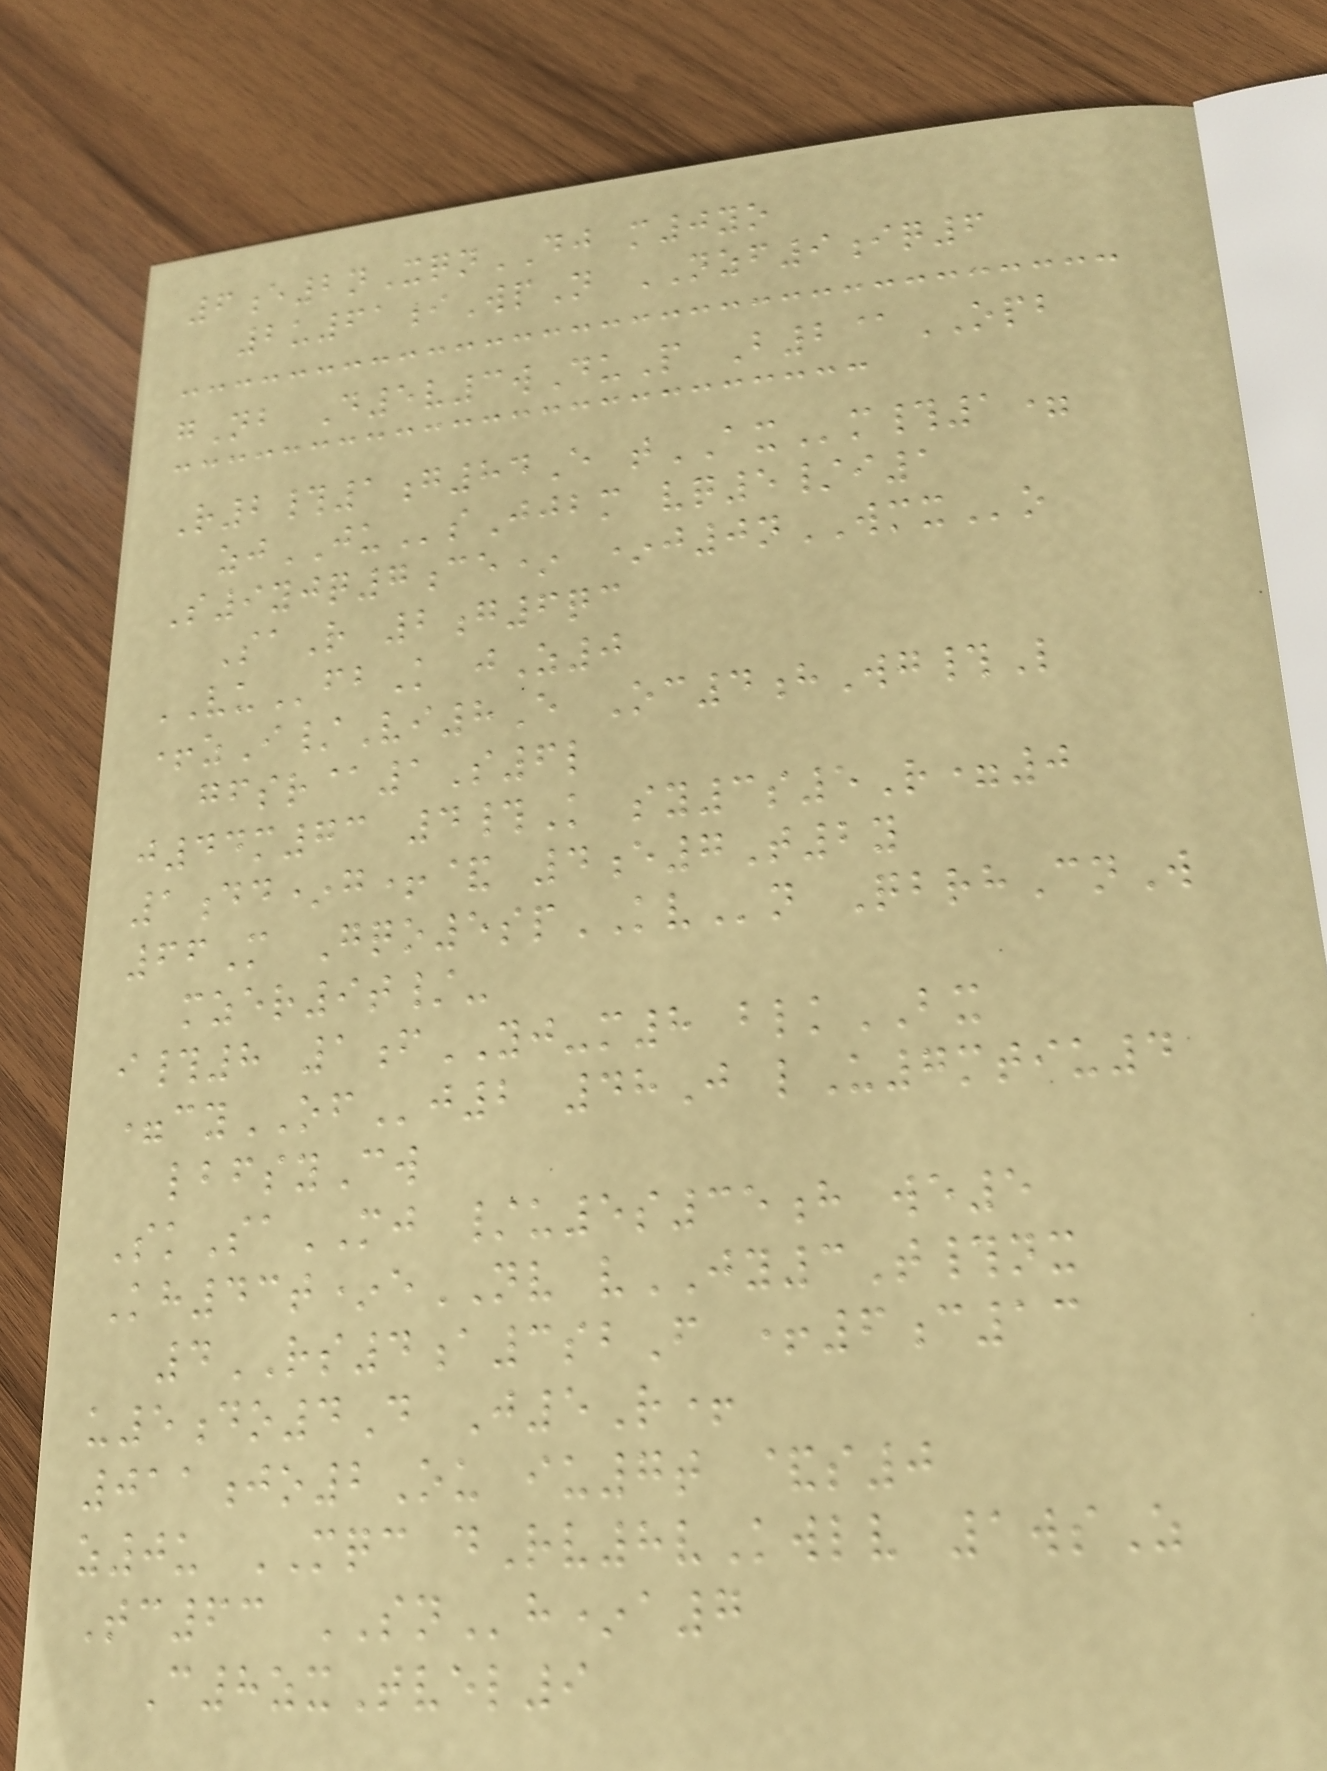6e2nXqnDJ m0yo
2u61iWpN NZF9iq6
gNb D5v3wDuP B2@OPB
R2#1g84E tAXm#1=
zjJUsJjbm vq5/i1
S9yjq7ce* *j0nWMXo
SaR 2g6qc
VUfbK jZ0
+zI/Vi8E Oc4hWg#L
gfsr@1S6l
j44m73 4#K sy3s5R=0
1dd*g+& 4e7T2y
66M Gqo5spKVn QbrhCnW
mzer9t/-
i#8 1fYJ-m8 blkBX
=cyOFj2 48J lU7mtiu4
lbfsyCw
SkSaMJ /u5s35h we5
Kh43t*eNV vJY3T#nx
4RS4a3sbF +6c13
u5do4D J5R+
011jo2Ou iu7t &s0
z0u MQC dRv8vKwlv 1wsZ
Tc63 SNh*a7
C8zxTvel9
